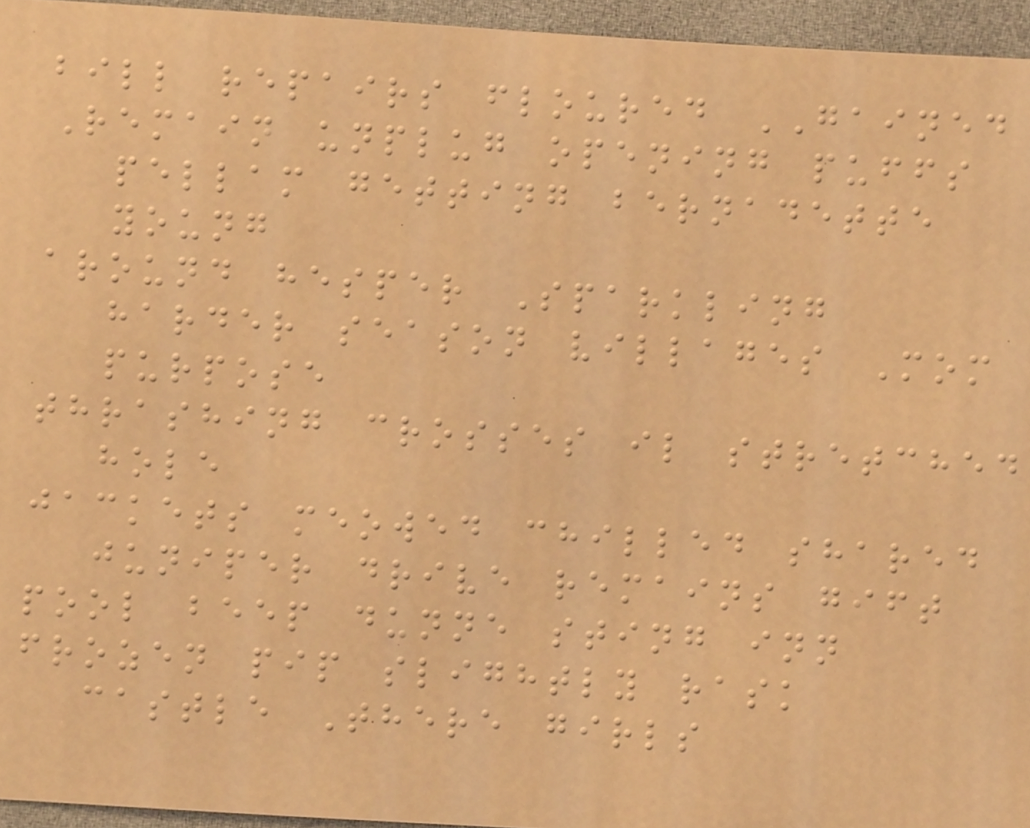bill repairs floured GAINED
Remain unplug opening puffs
pellam getting bernadette
young
around hesper Sparkling
harder season villages Mom
purpose
thrashing crosses il stretched
hole
jackets meowed chilled shared
juniper drive remains gift
pool beep dunne sting inn
frozen pip slightly rask
castle There girls
